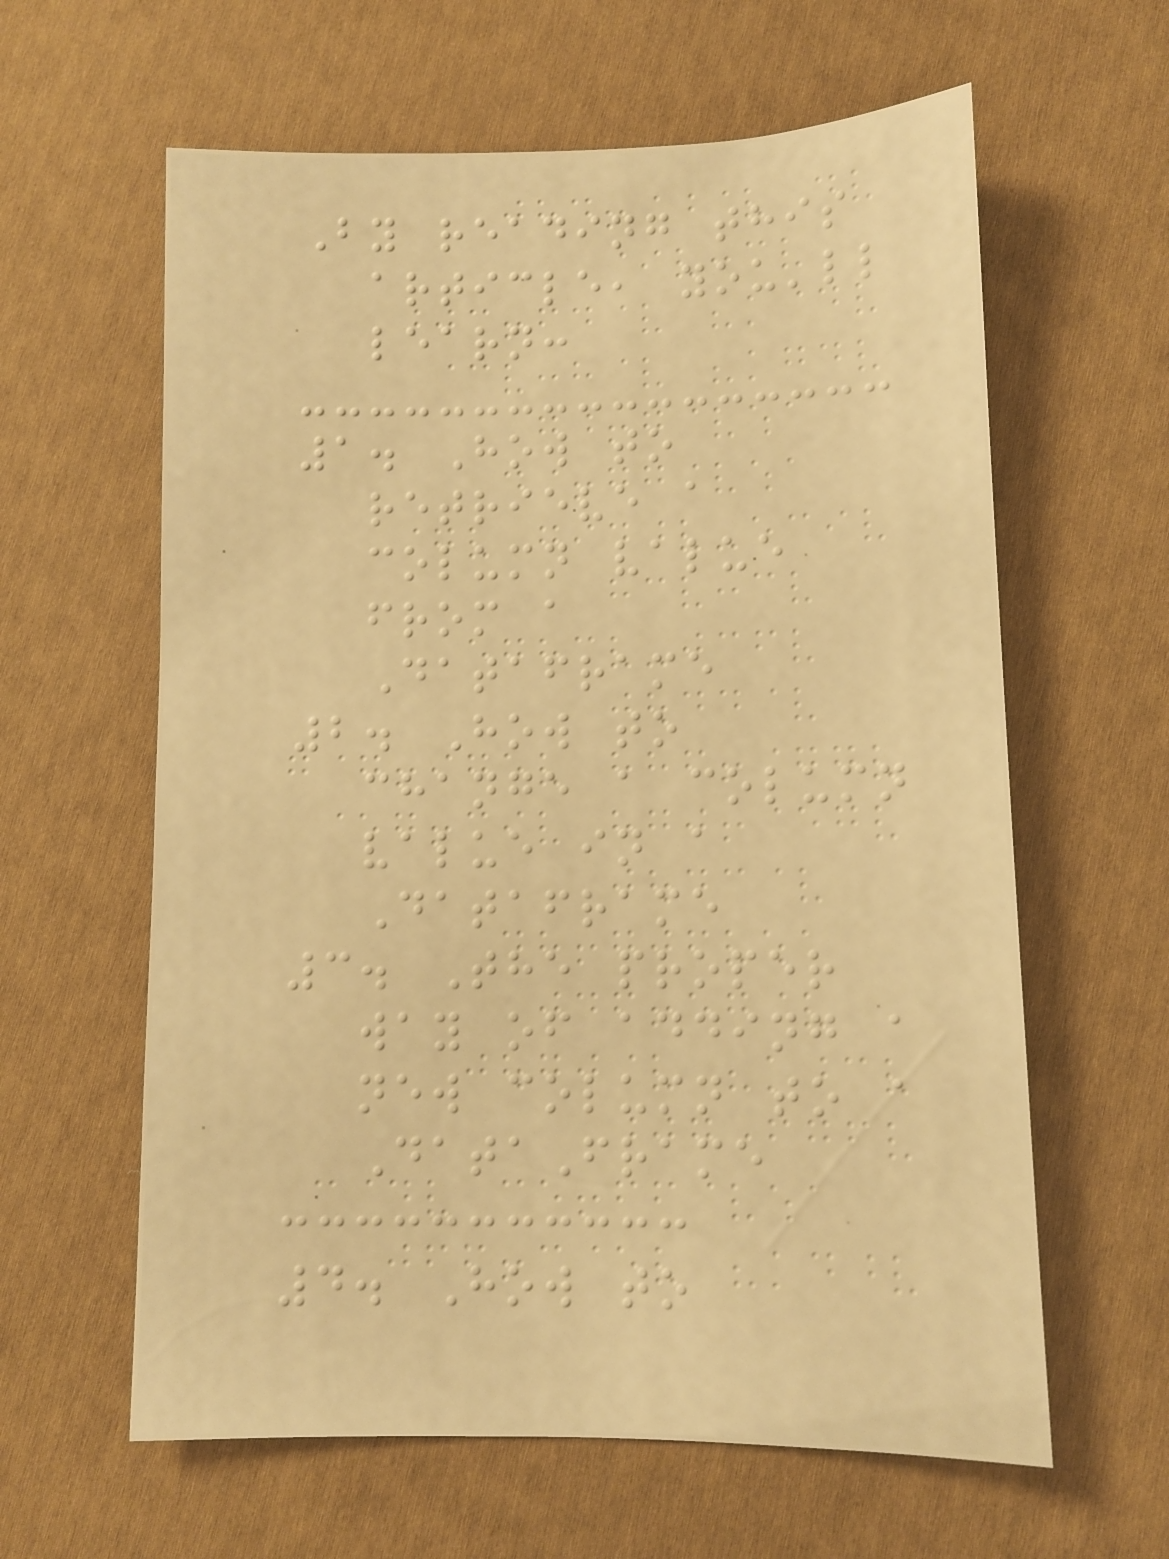By reading this
article, you'll
learn:
1. How to
retrieve a
column value
from a
Dataframe
2. How to
change a column
value in a
Dataframe
3. The proper
way of adding a
new column to a
DataFrame
4. How to
